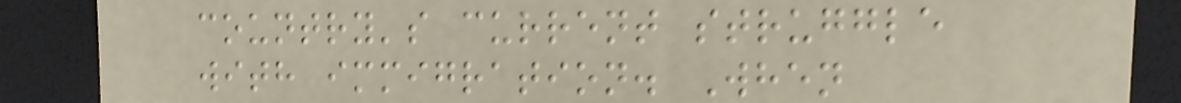country's current struggle
with immigration. When
